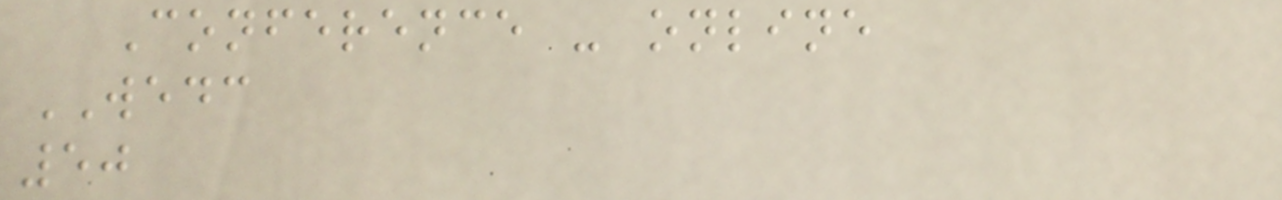Conference - online
WEDC
50
